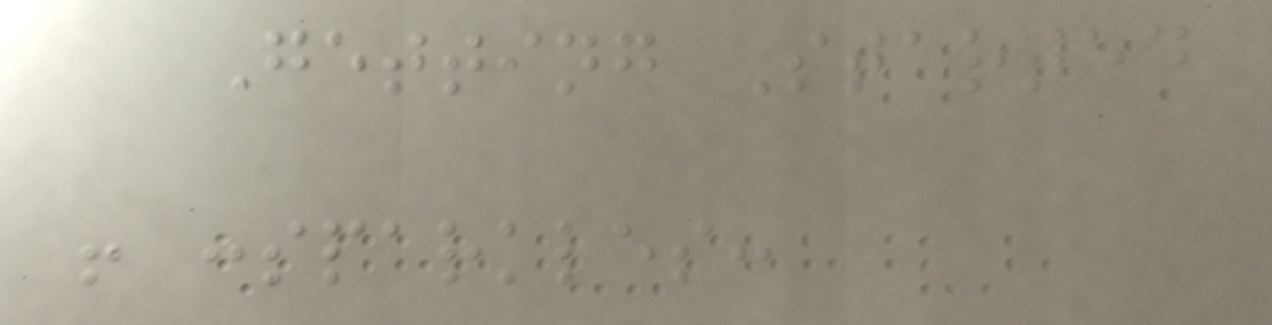Getting Started
! :sparkles:
